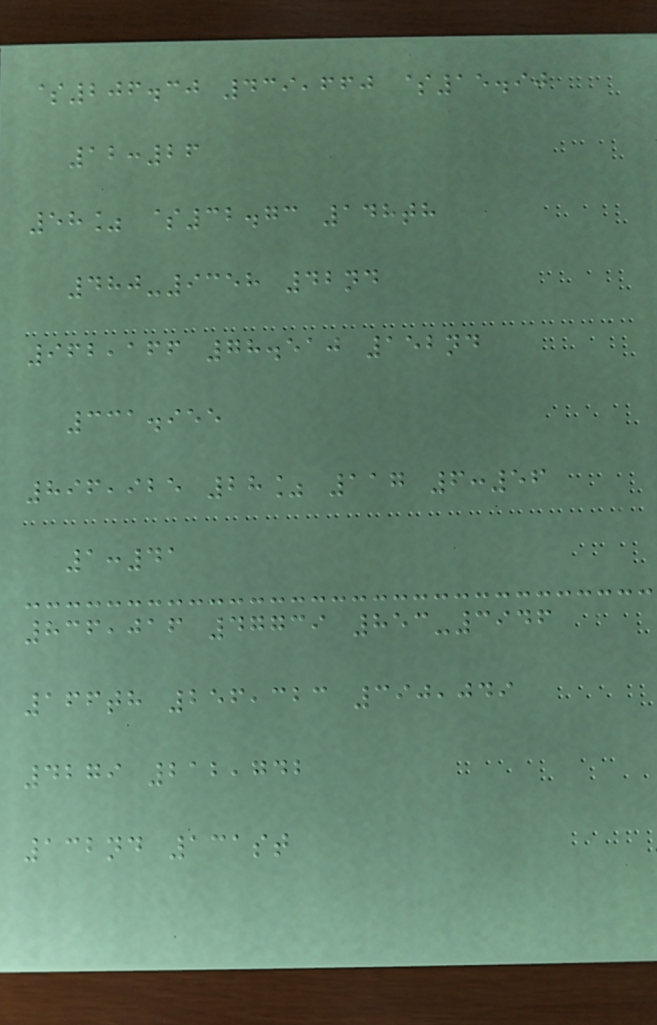$206.30 439,660 $15.90
12:26
58% $32.73 148th
480-9358 42nd
962,166 78.510 152nd
331.955
896,925 28% 117 6:56
1:41
836,016 47739 853-3946
166th 256,323 390,049
4279 212,742
132nd 131st
